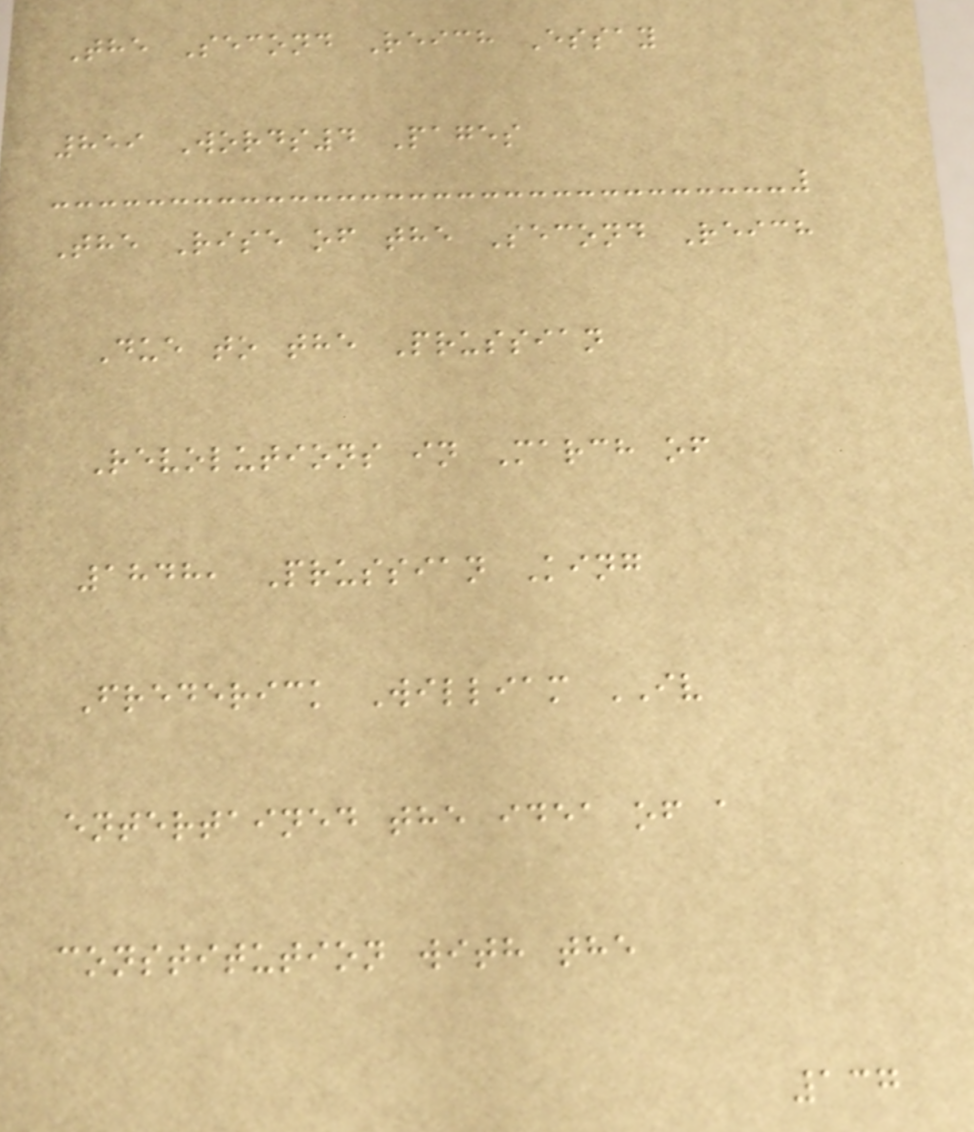The Second Reich Essay
859 Words4 Pages
The Rise of the Second Reich
Due to the Prussian
Revolutions in March of
1848, Prussian King
Frederick William IV
entertained the idea of a
constitution with the
137
